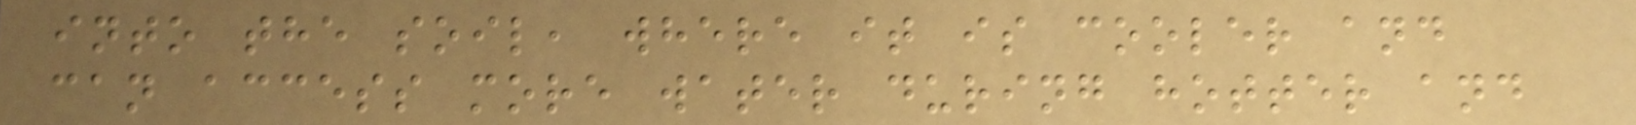into the soil, where it is cooler and
can access more water during hotter and
